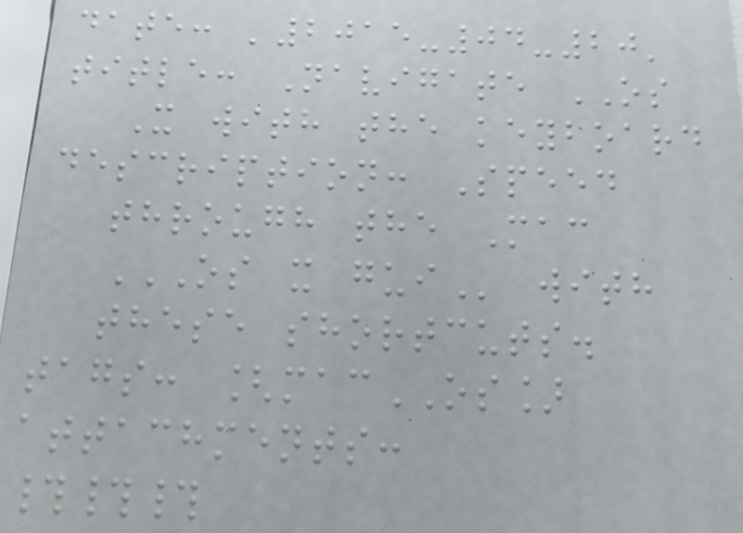date: '2015-04-20'
title: Navigate OS
X with the keyboard
description: Speed
through the Mac
OS X GUI with
these shortcuts.
tags: [macOS]
attachments:
###
